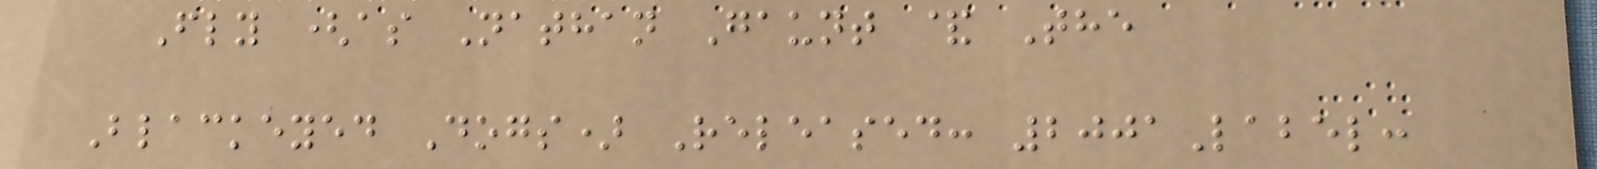Fly (as Nathan Gaunt & The
Blackeyed Dogs) Released: 2001Label:
